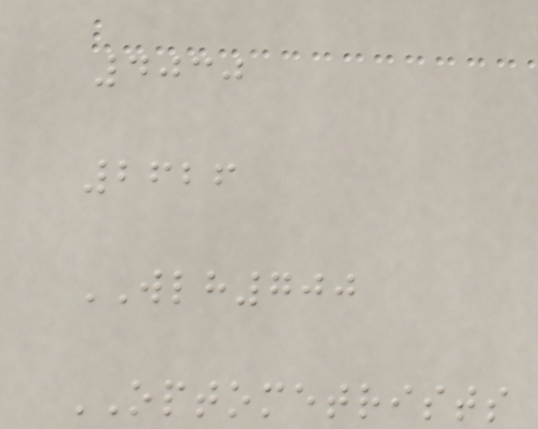4030
2626
WLH700
OPTOMETRISTS
